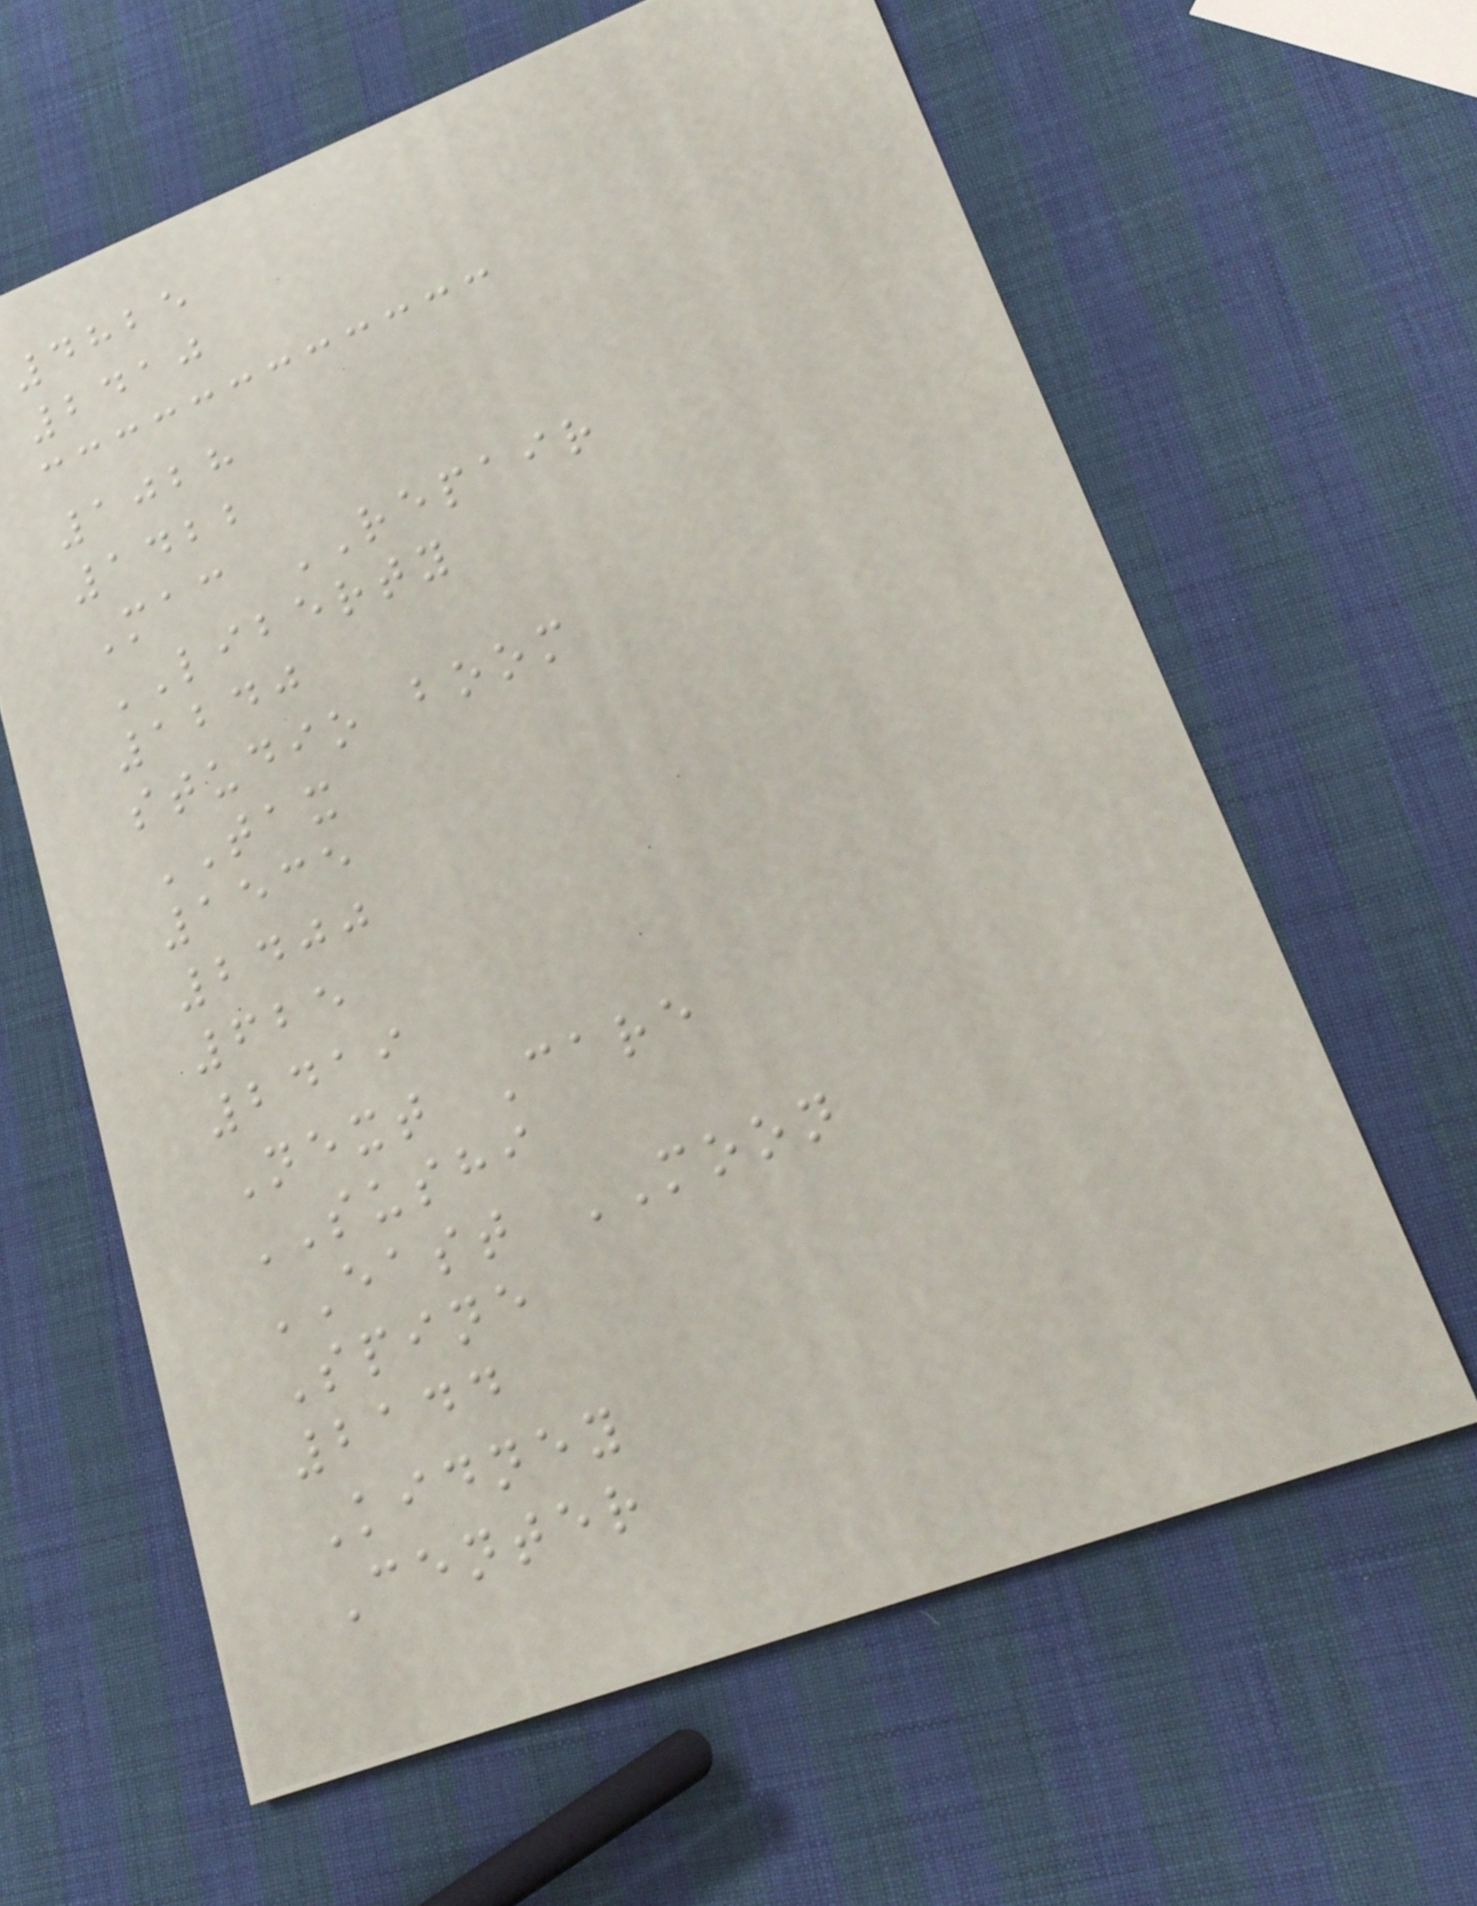4825
2410
1028
1422
Mac REPAIR
LIBERTY
1240
studio boom
TAX
1535
2400
625
2419
Next Care
SUSHI
EAST MOON
Spine
2144
Kidney
Center
